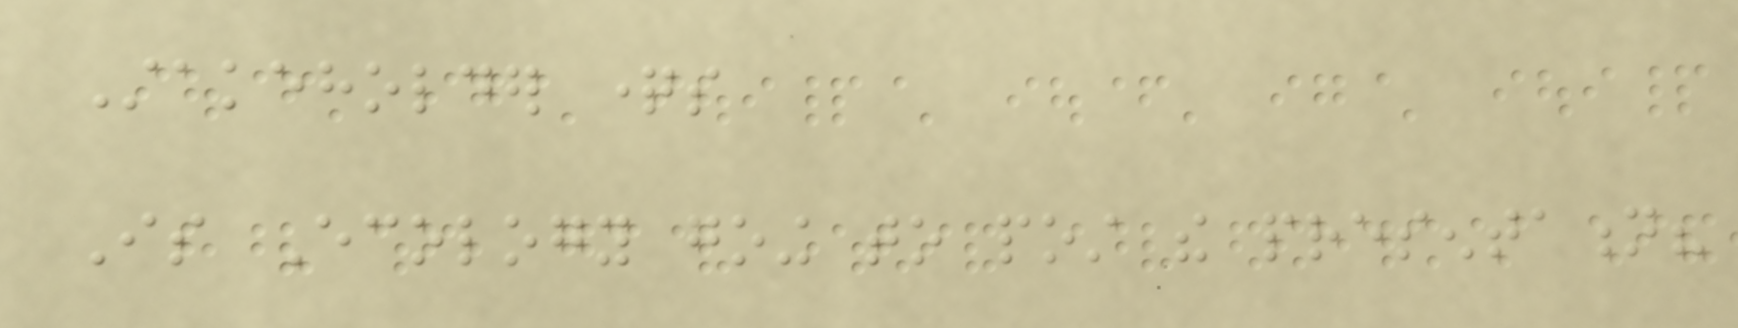Stakeholder questions
Is Ecology going to post the presentation?
